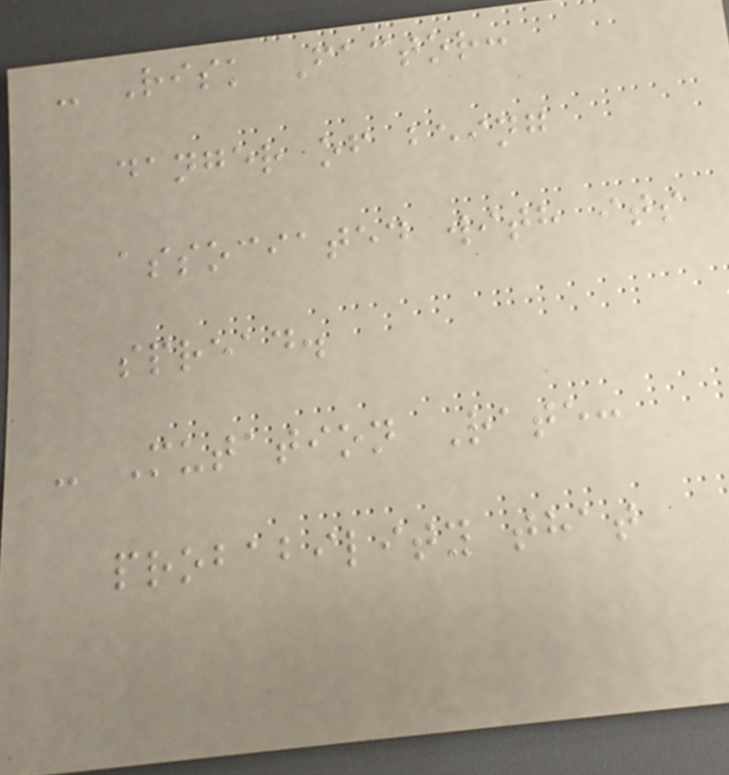- Risk Factor:
danger of being
associated with its
spread.
- Mutation Rate:
probability that
